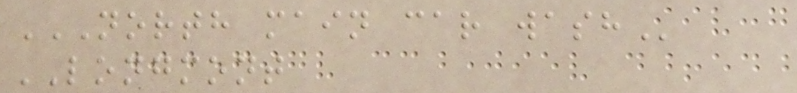NORTH MAIN CAR WASH
LONGMONT
